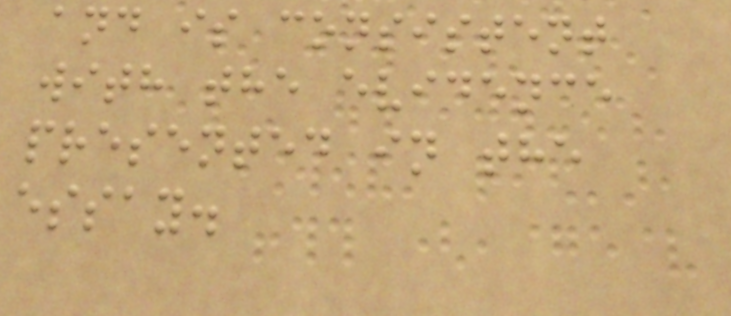and is consistent
with the evidence
presented in the
essay.
